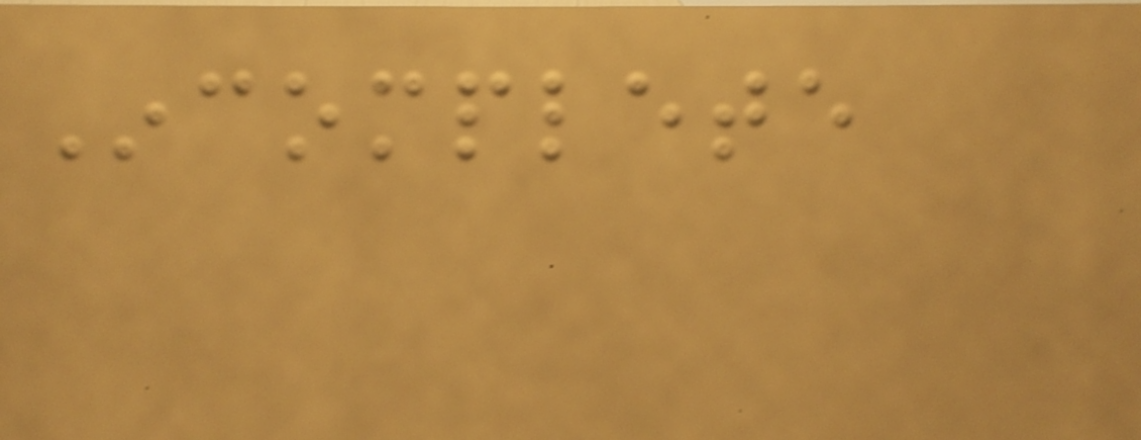Incomplete
